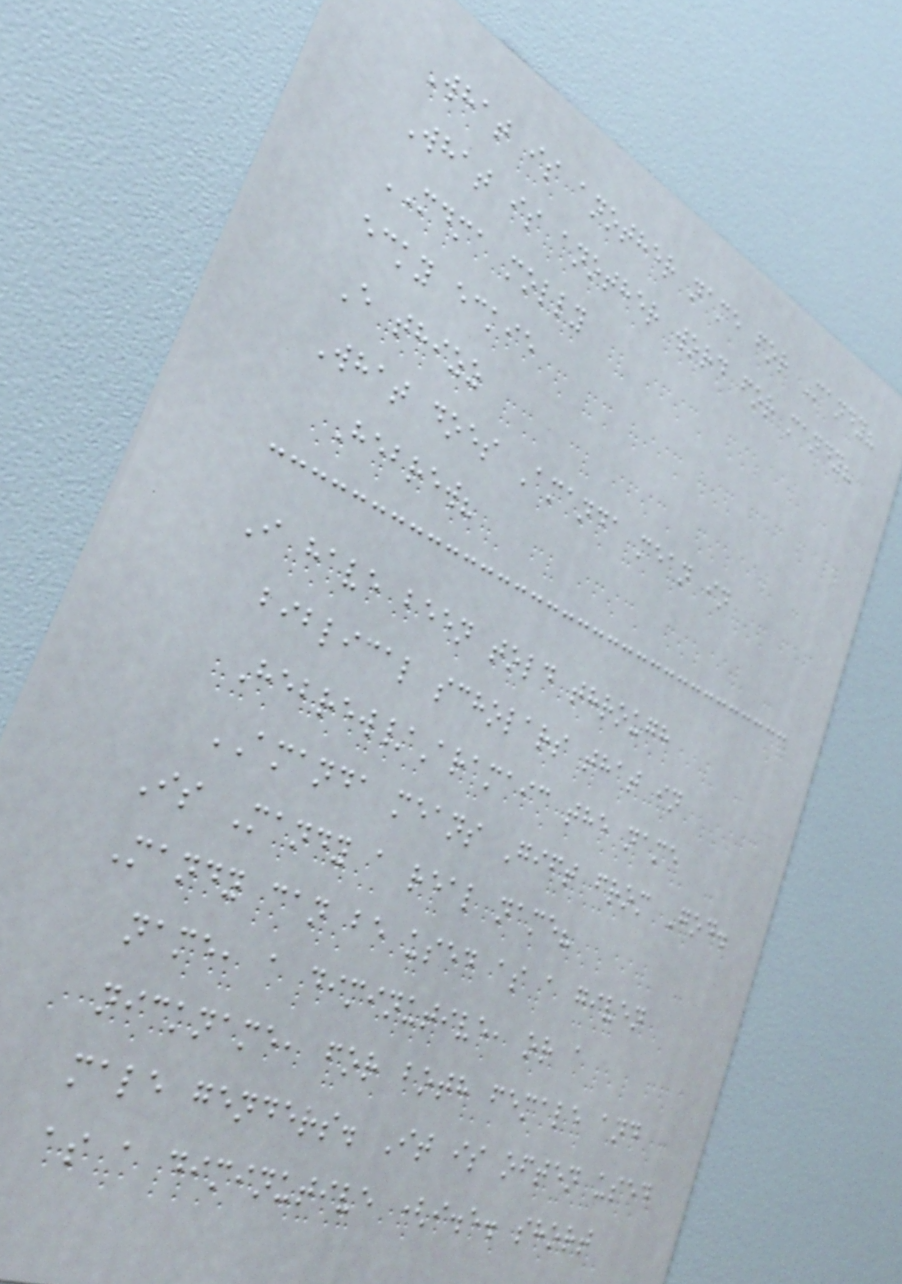What is another name for Mandy?
What is another word for mandy?
MDMA molly
ecky eckie
E thizz
What does Amanda mean in
Hebrew?
I have been told through
biblical scholars that in
Hebrew/Aramaic the name
AMANDA means Gift from God.
Is Mandy a real name?
Mandy can be used as a given
name, a diminutive, or a
nickname, for both female and
male genders. It is often used
as a diminutive (i.e. short
